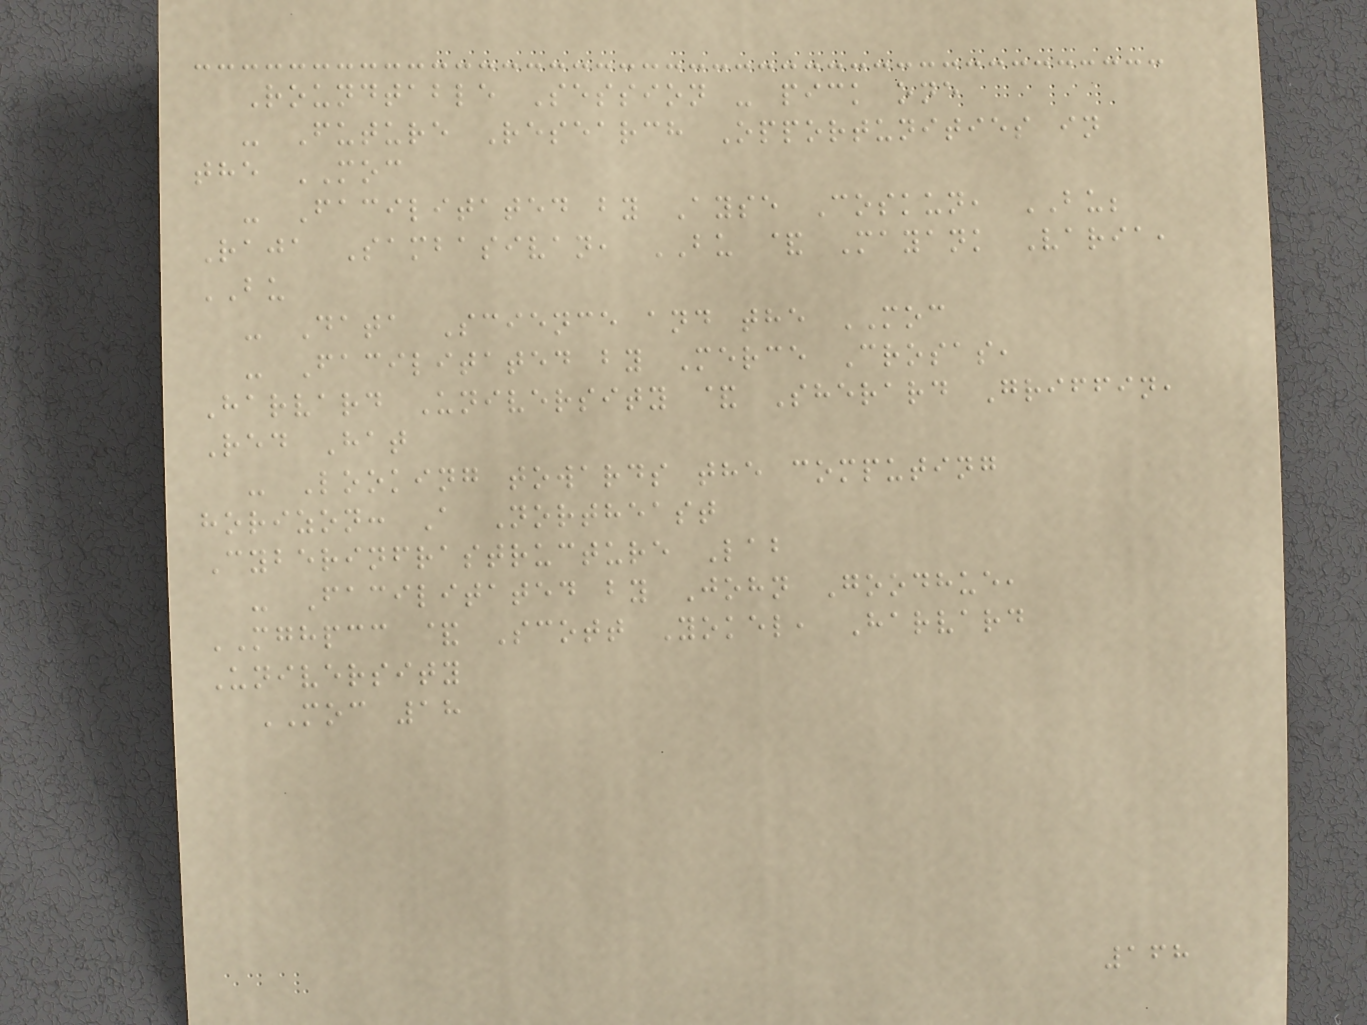Roundtable Session - pick one
- Future Research Opportunities in
the MOC
- Facilitated by Ayse Coskun, BU;
Raja Sambasivan, BU & Mayank Varia,
BU
- Data Science and the MOC
- Facilitated by Merce Crosas,
Harvard University & Sherard Griffin,
Red Hat
- Looking towards the computing
horizon: A Northeast
Cyberinfrastructure Lab
- Facilitated by John Goodhue,
MGHPCC & Scott Yokel, Harvard
University
MOC 18
168
